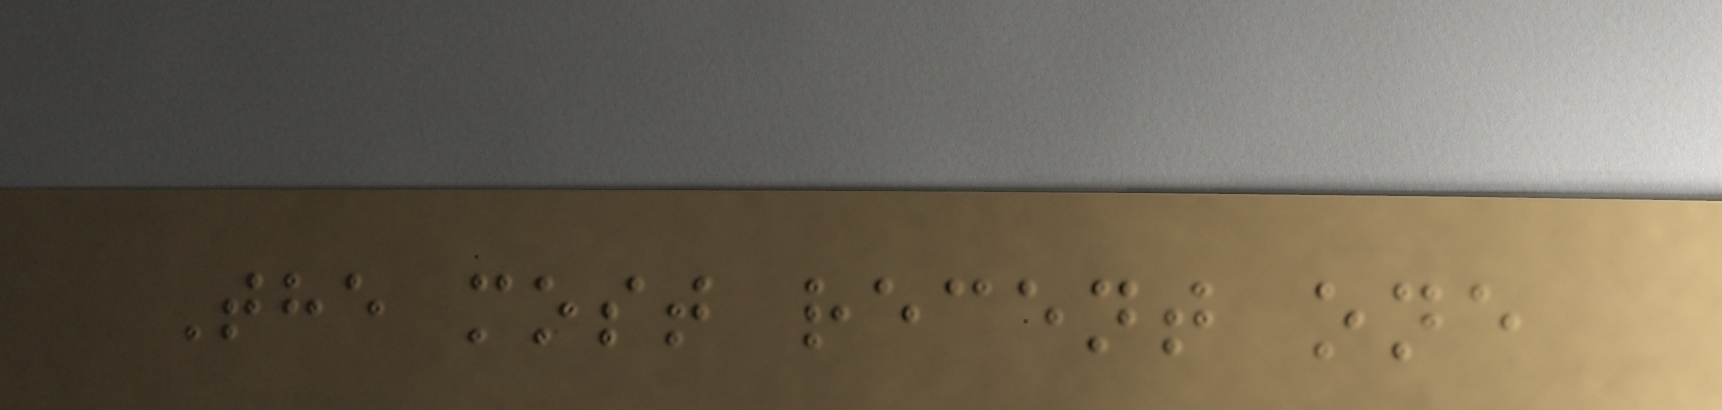The most recent one
